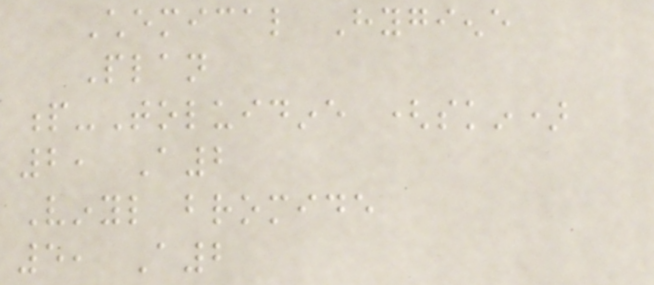Chemical Hygiene
Plan
p-Toluidine (skin)
2, A2
Vinyl bromide
5, A2
